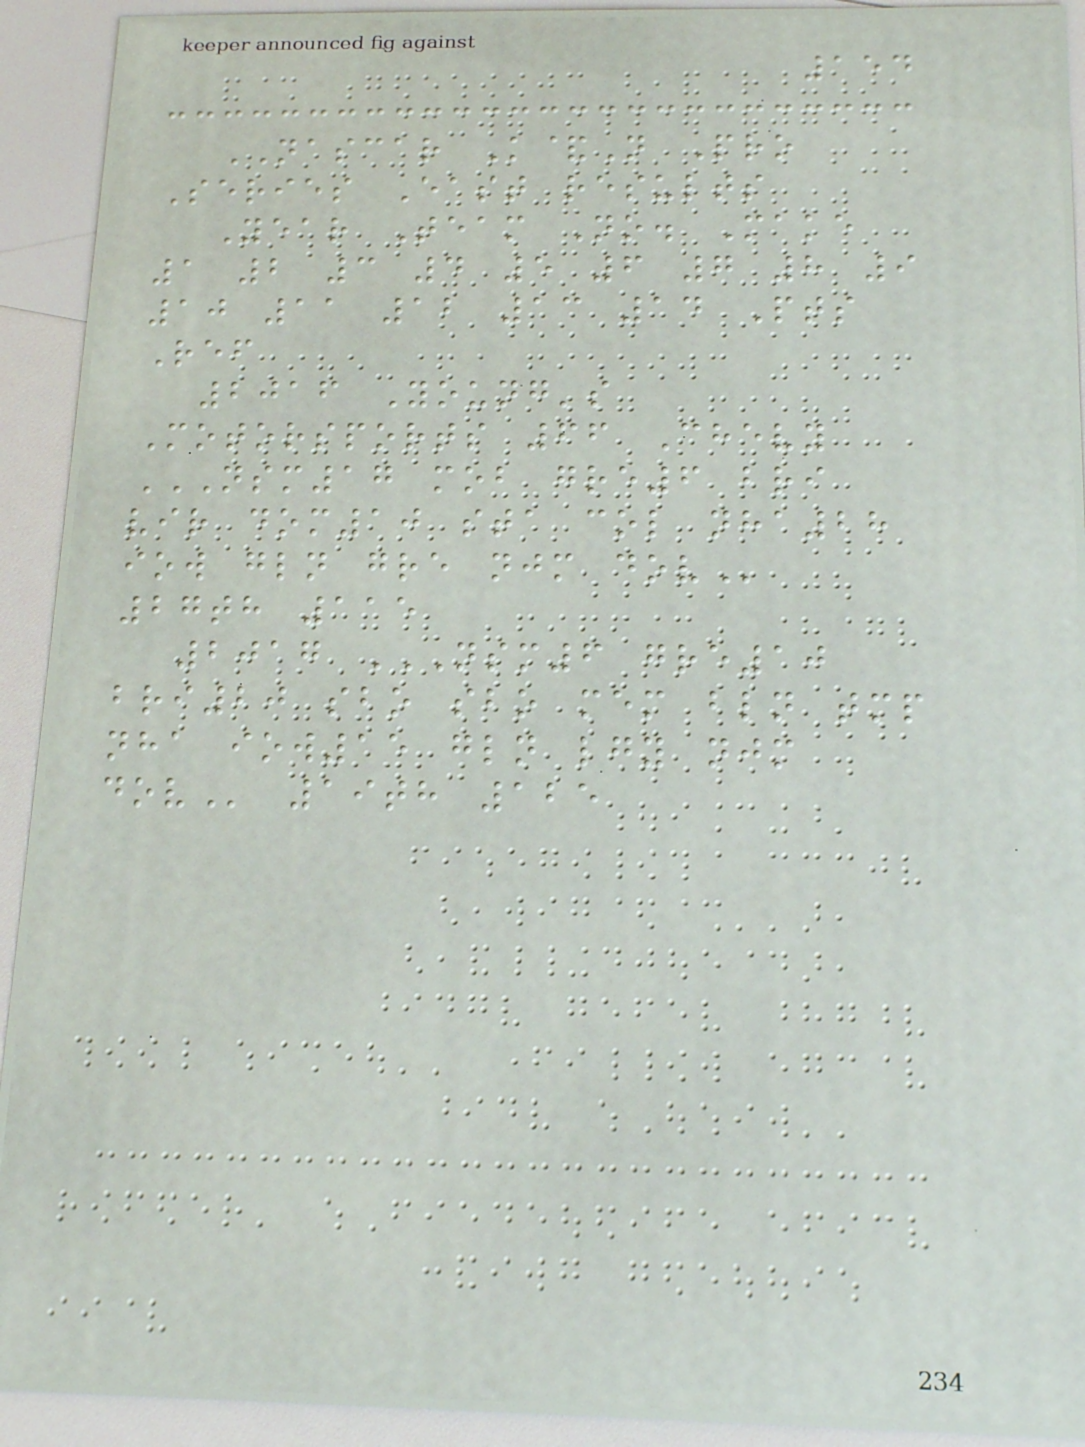154
NASCAR K&N Pro
Series East results
Year Team No. Make
1 2 3 4 5 6 7 8 9
10 11 12 13 14 Pts
Ref
2016 Young's
Motorsports 66 Chevy
NSM17 MOB GRE6 BRI
VIR DOM10 STA COL NHA28
IOW GLN GRE NJM DOV
27th 115
2017 NSM6 GRE10
BRI20 SBO SBO MEM BLN TMP
NHA IOW15 GLN LGY NJM
DOV 19th 125
